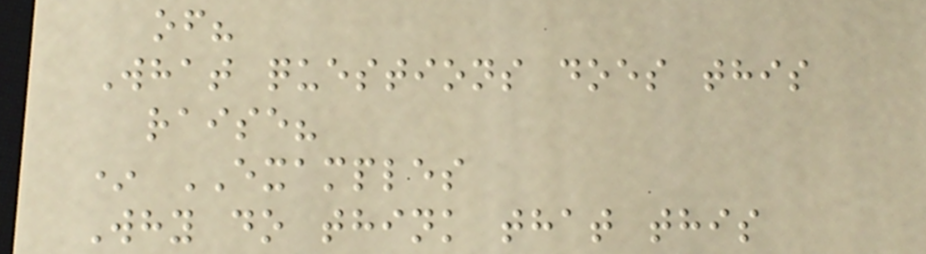of?
What questions does this
raise?
* EXAMPLES
Why do think that this
